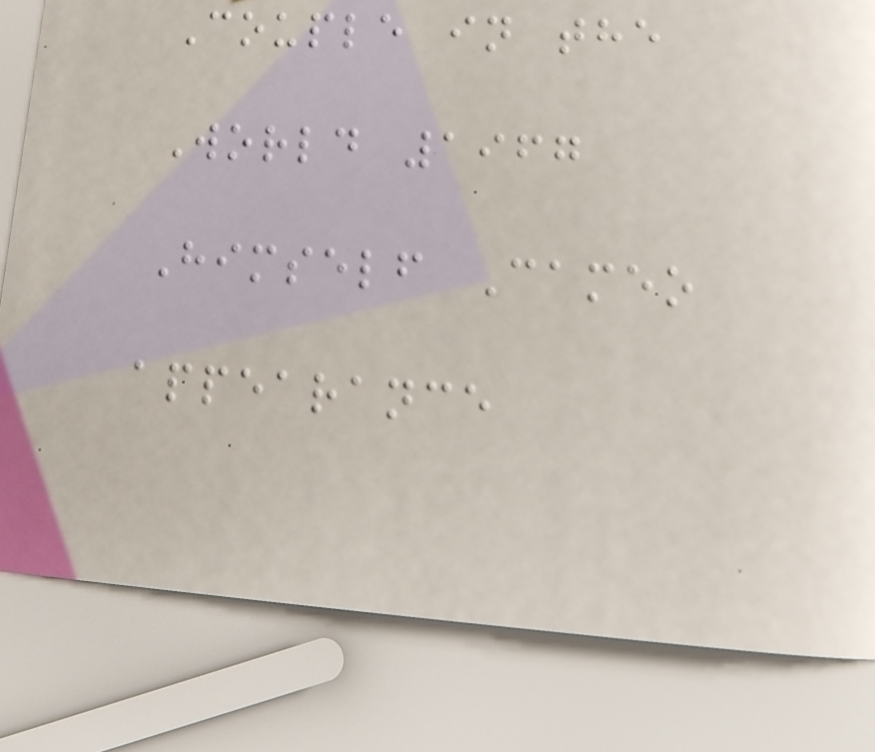Couple in the
World 1967
Himself Cameo
appearance
